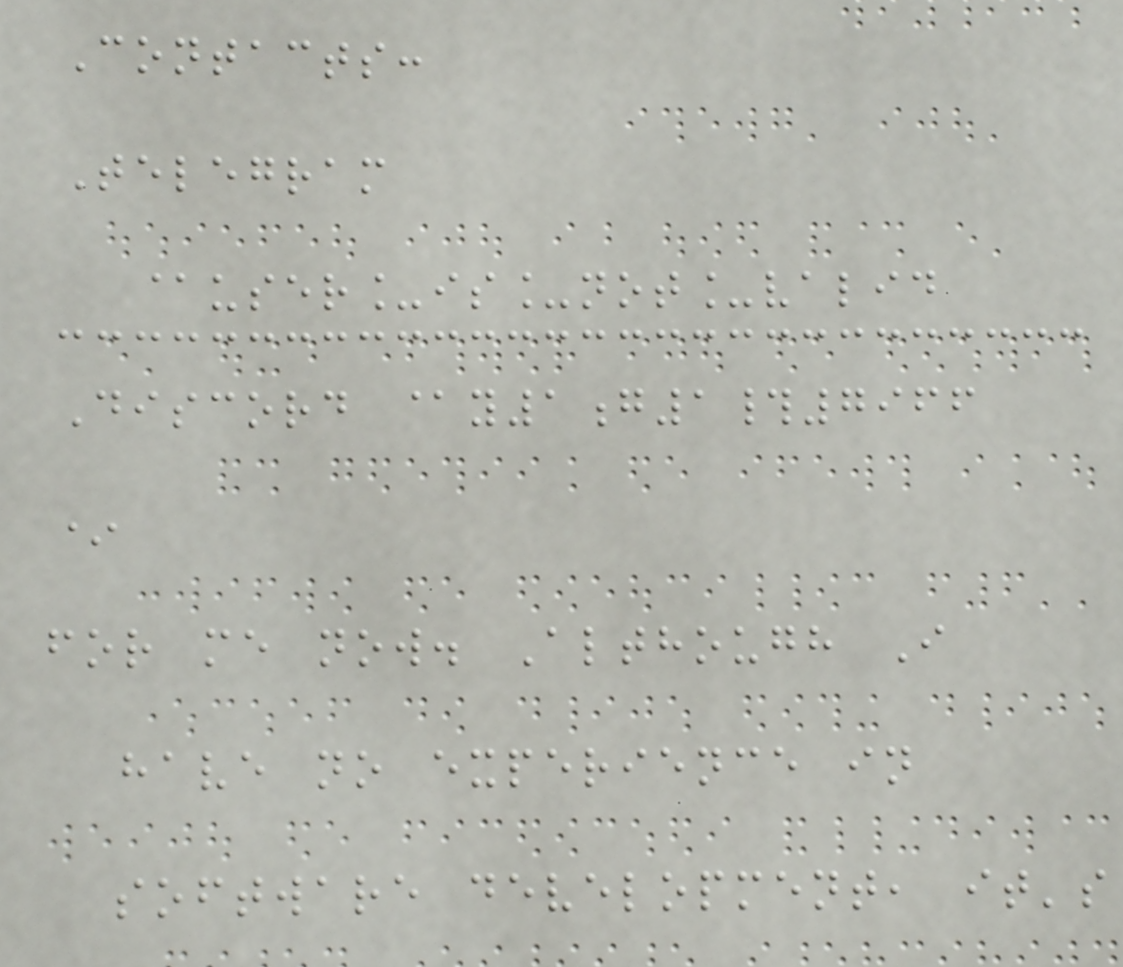Contacts:
Telegram
@user_is_not_valid
Discord @y1g1#7966
*
for me now. Although I
have no experience in
software development, it's
